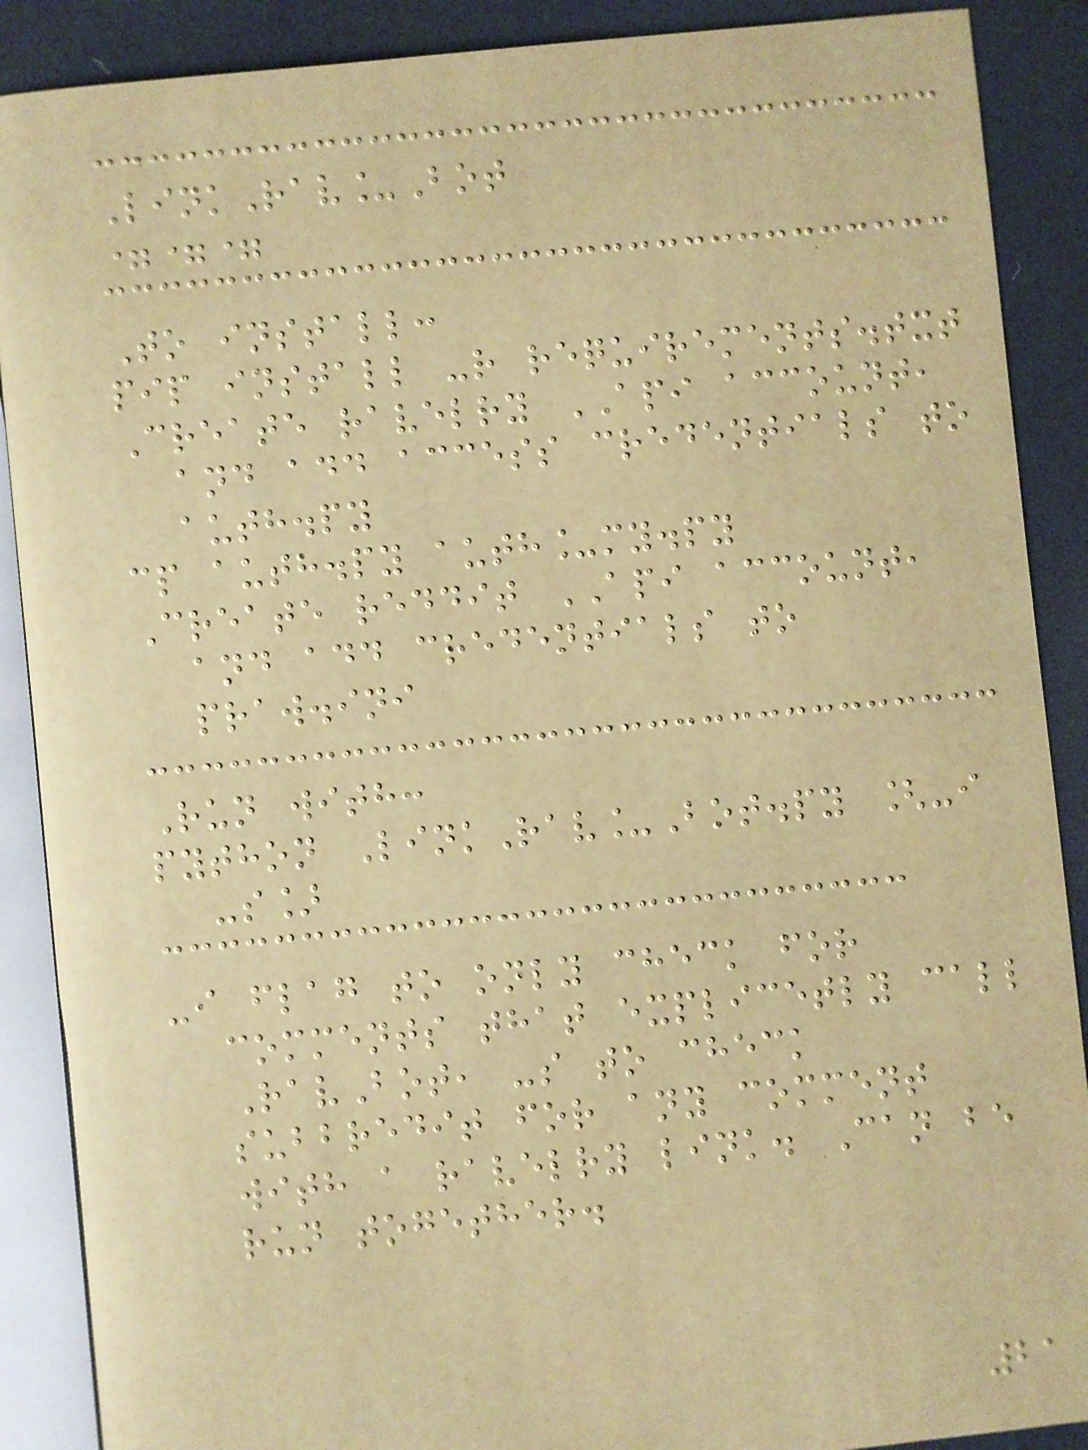LinkRav_Bot
===
To install:
pip install -r requirements.txt
Create ravelry API account,
and add access credentials to
auth.py
cp auth.py auth_my.py
Create reddit API account,
and add credentials to
praw.ini
Run with:
python LinkRav_Bot.py [-i
-s]
-i flag to only check for
comments that explicetly call
RavBot, -s to check
subbredit for any comment
with a ravelry link. Can be
run together.
21
